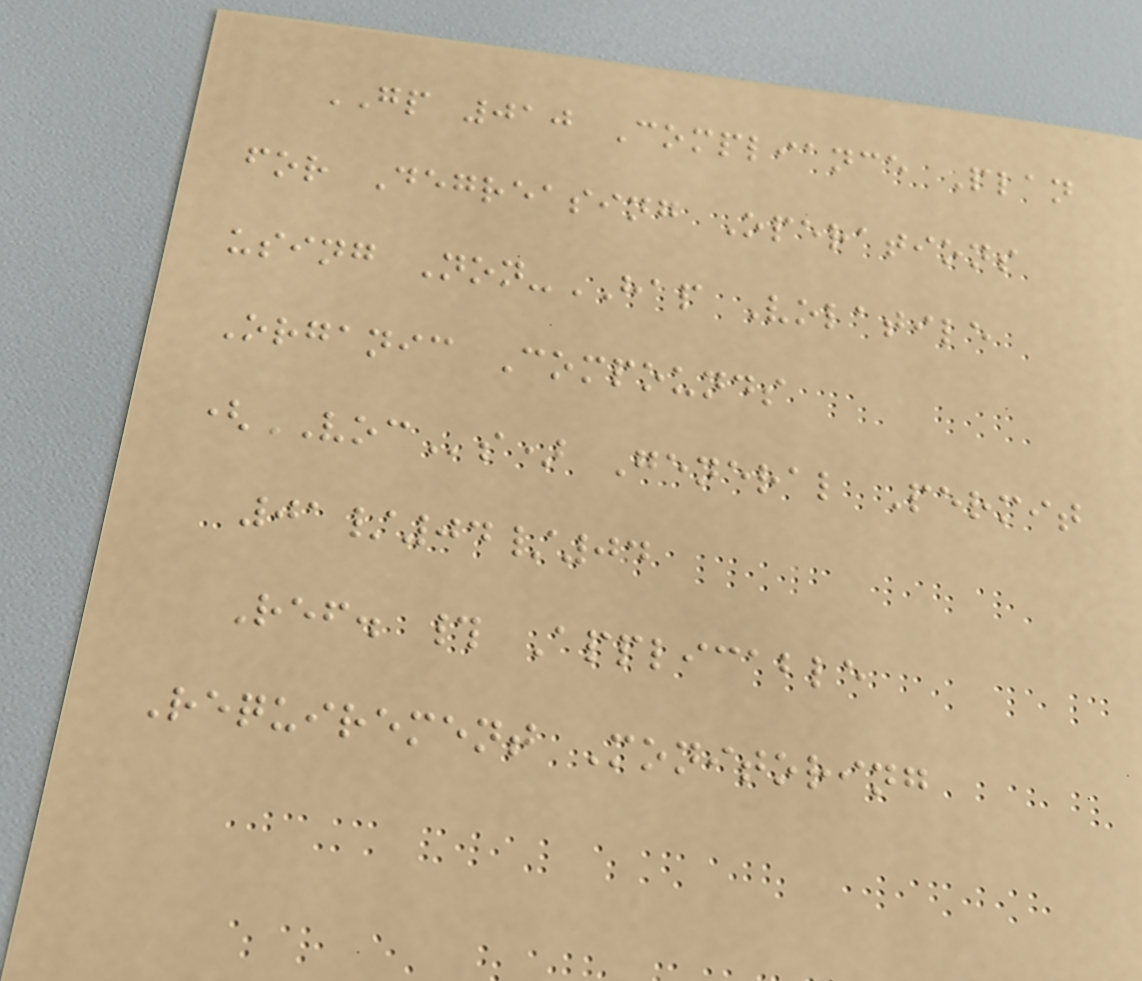GP 010 Compliance Plan
for Degreasing Operations
using Non-HAP Volatile
Organic Compounds
(VOCs) General Permit
01/04/04
Ref. # Applicable
Requirement Monitoring
